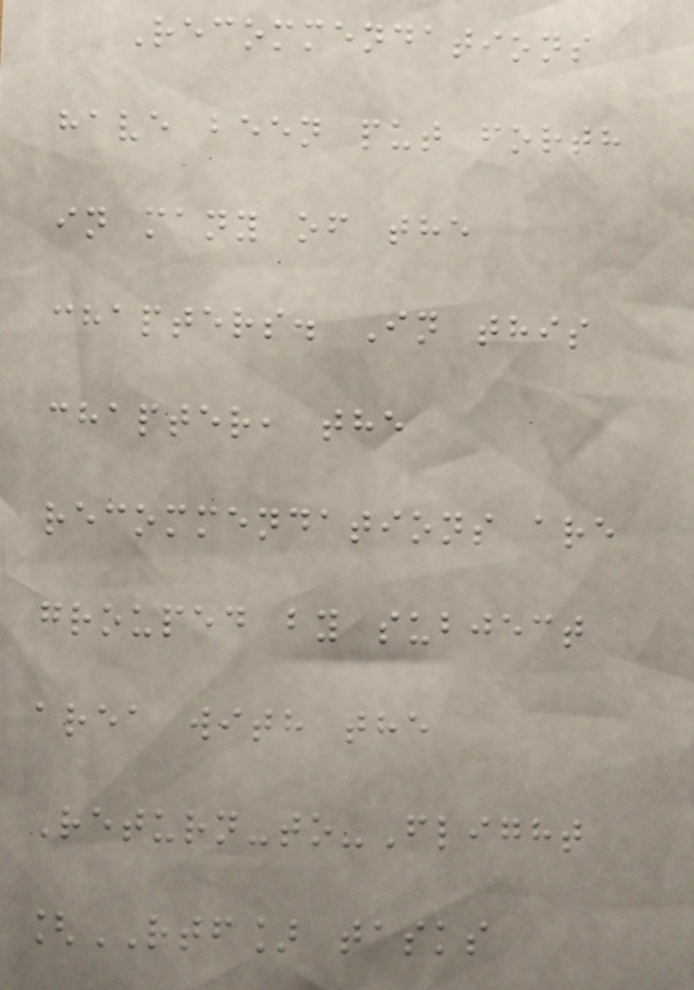Recommendations
have been put forth
in many of the
chapters. In this
chapter, the
recommendations are
grouped by subject
area with the
Return-to-Flight
[RTF] tasks
